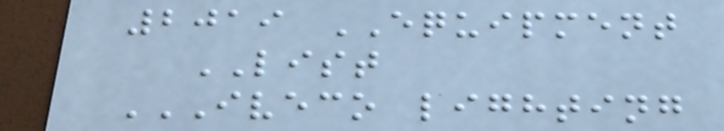2019 EQUIPMENT
LIST
IVECO LIGHTING
